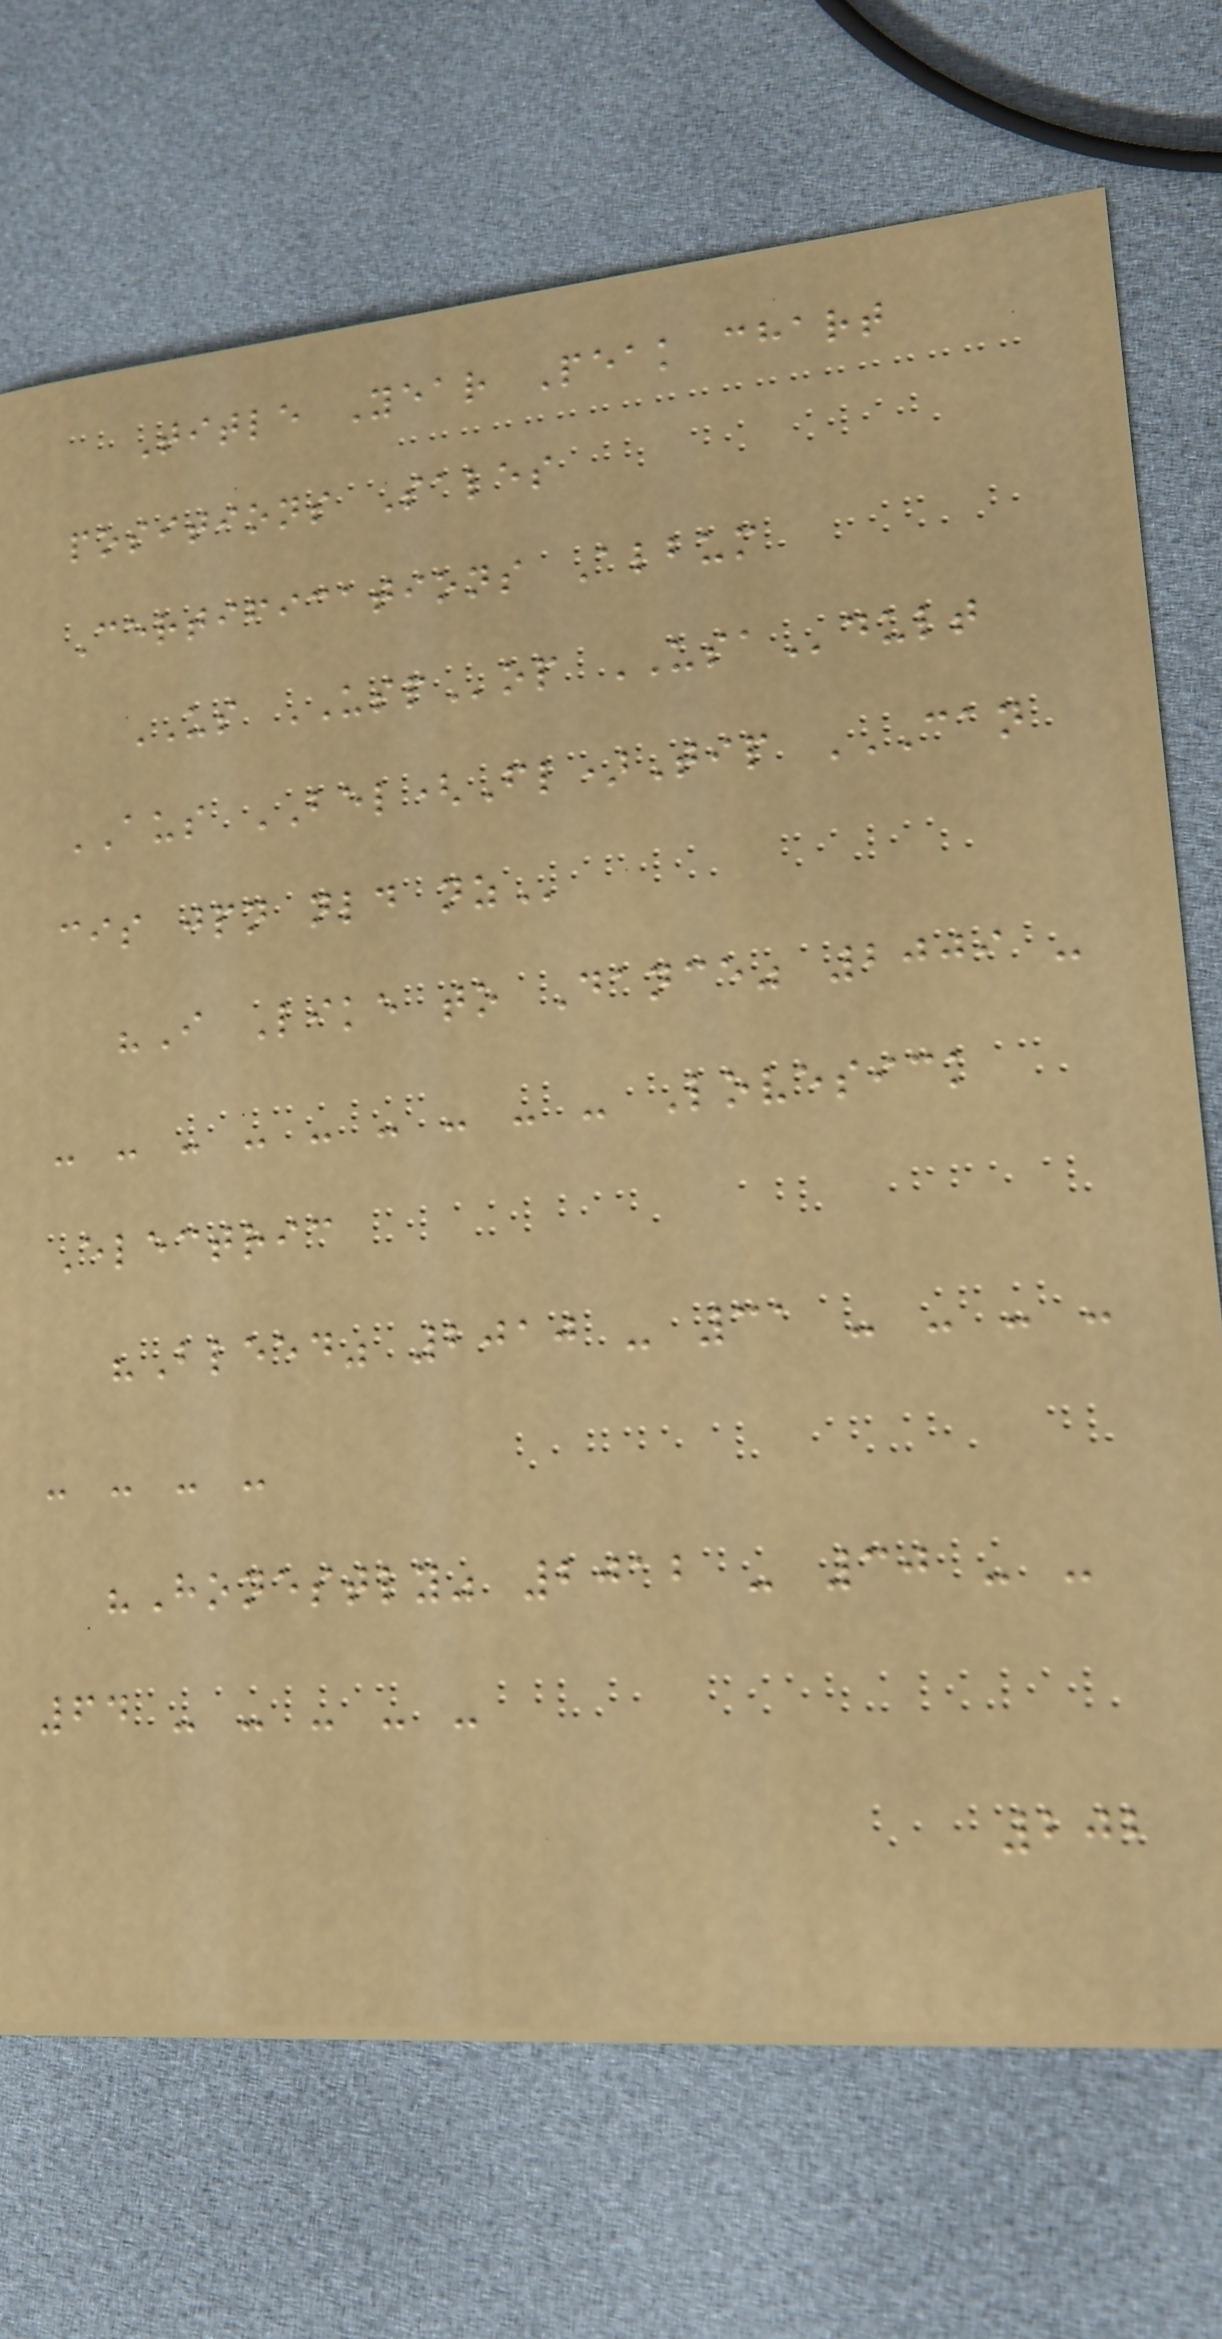Title Year Peak chart
positions Sales
Certifications Album
US USPop USAdult
AUS BEL(Fl)Tip CAN
CIS JPN NLD NZ
"I Like to Dance" 2009 -
- - - - - - - - - Lovesick
Electric
"Bleed" 2010 - 31 - - - -
- - - -
"Honestly" 2012 - 30 - -
64 - - - - -
202
